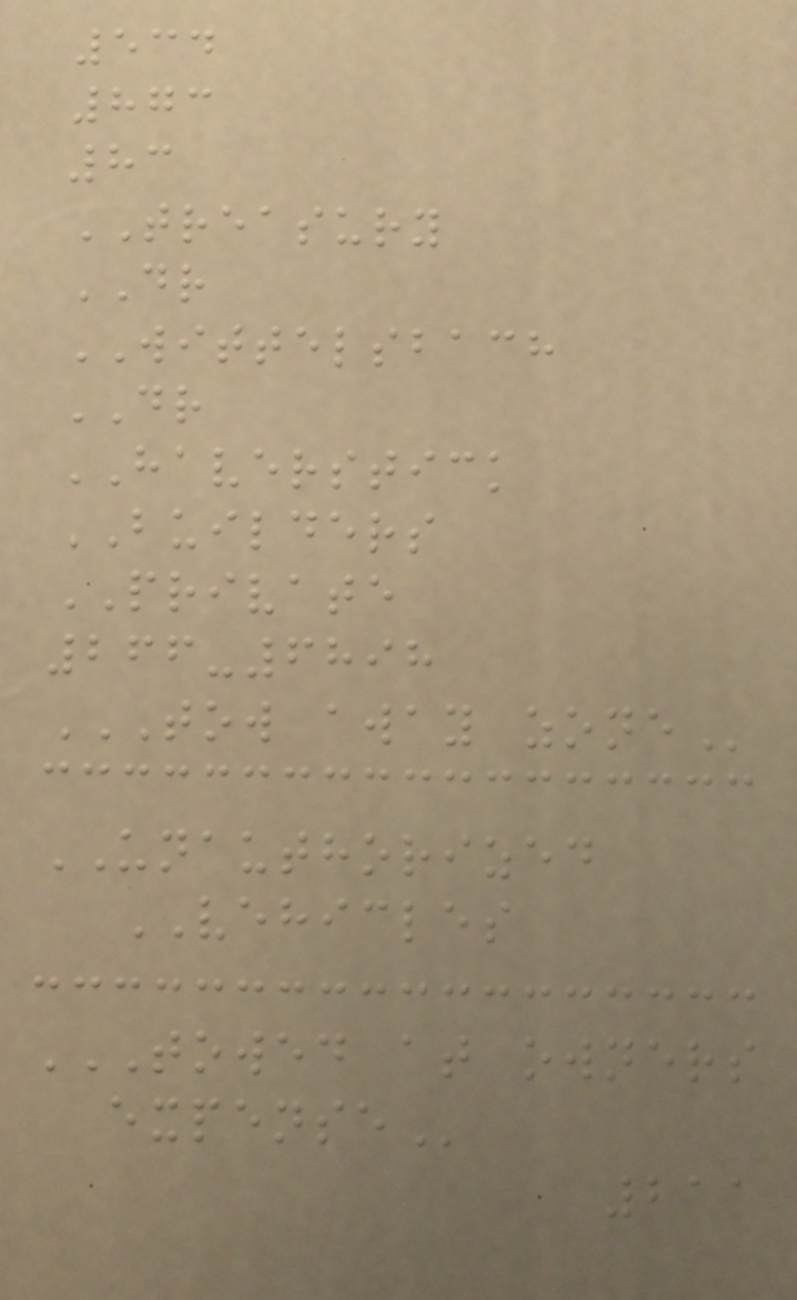534
873
83
TREASURY
DR
WITTELSBACH
DR
HAVERSTICK
BUILDERS
PRIVATE
266-6898
TOW AWAY ZONE
UNAUTHORIZED
VEHICLES
TOWED AT OWNERS
EXPENSE
211
